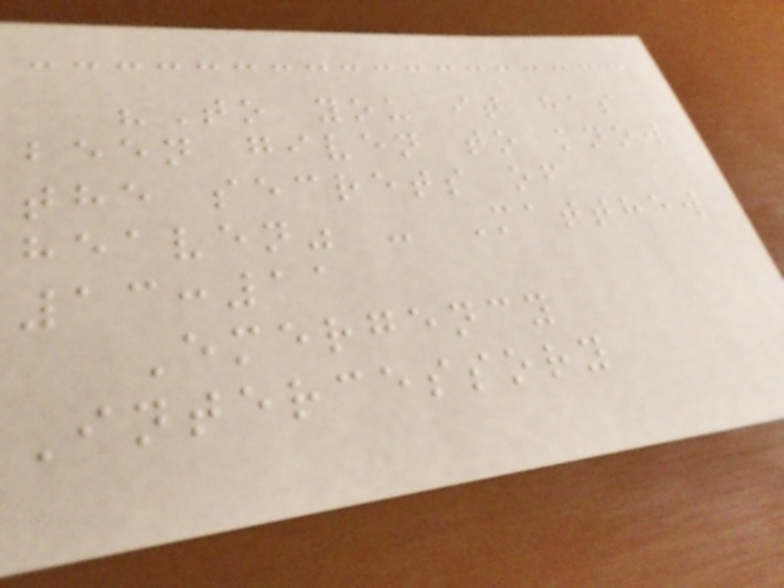"To you it has
been given to know
the secrets of
heaven" - Matthew
13:11
Emergency
Intercessory
